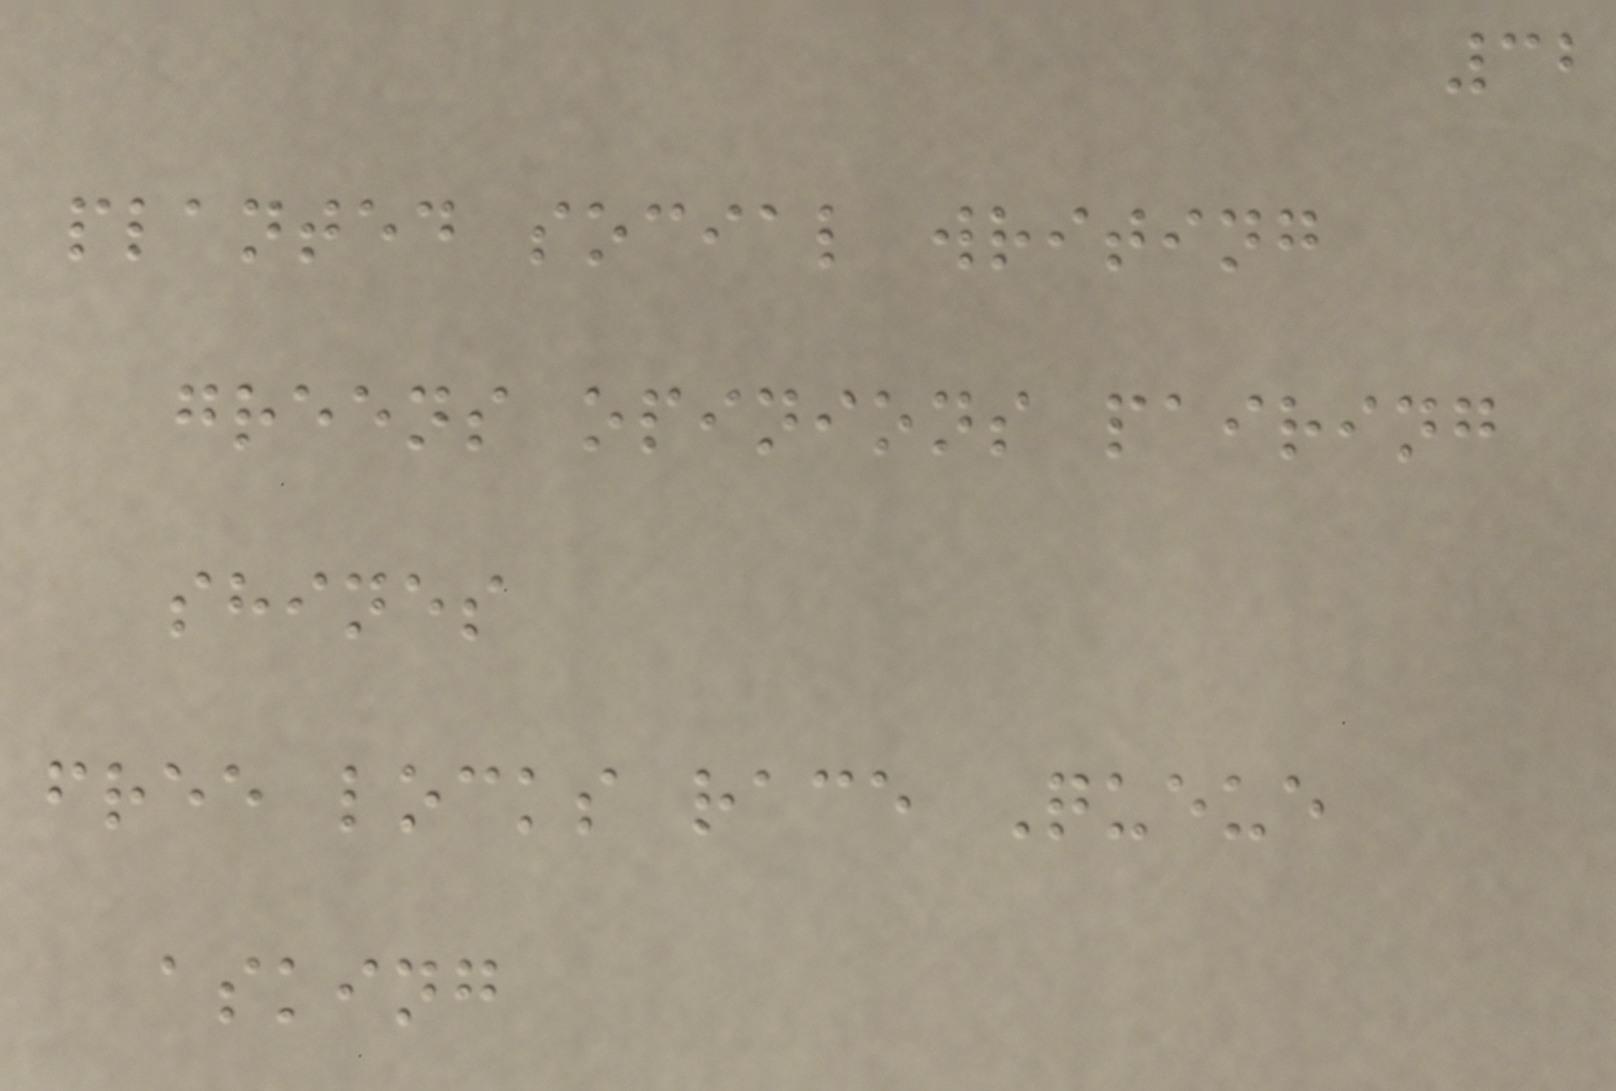32
planted social writing
greens opinions pairing
shines
free locks race Queue
asking
